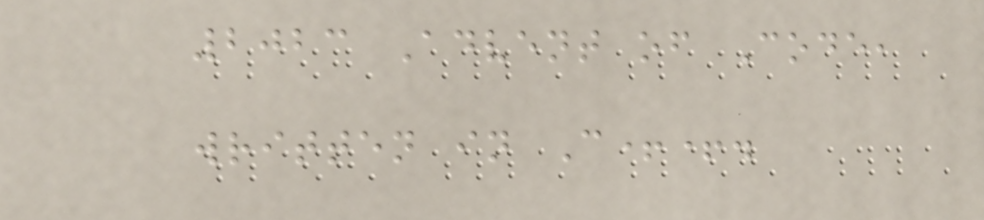2023 Advent of Code,
written in C++.
